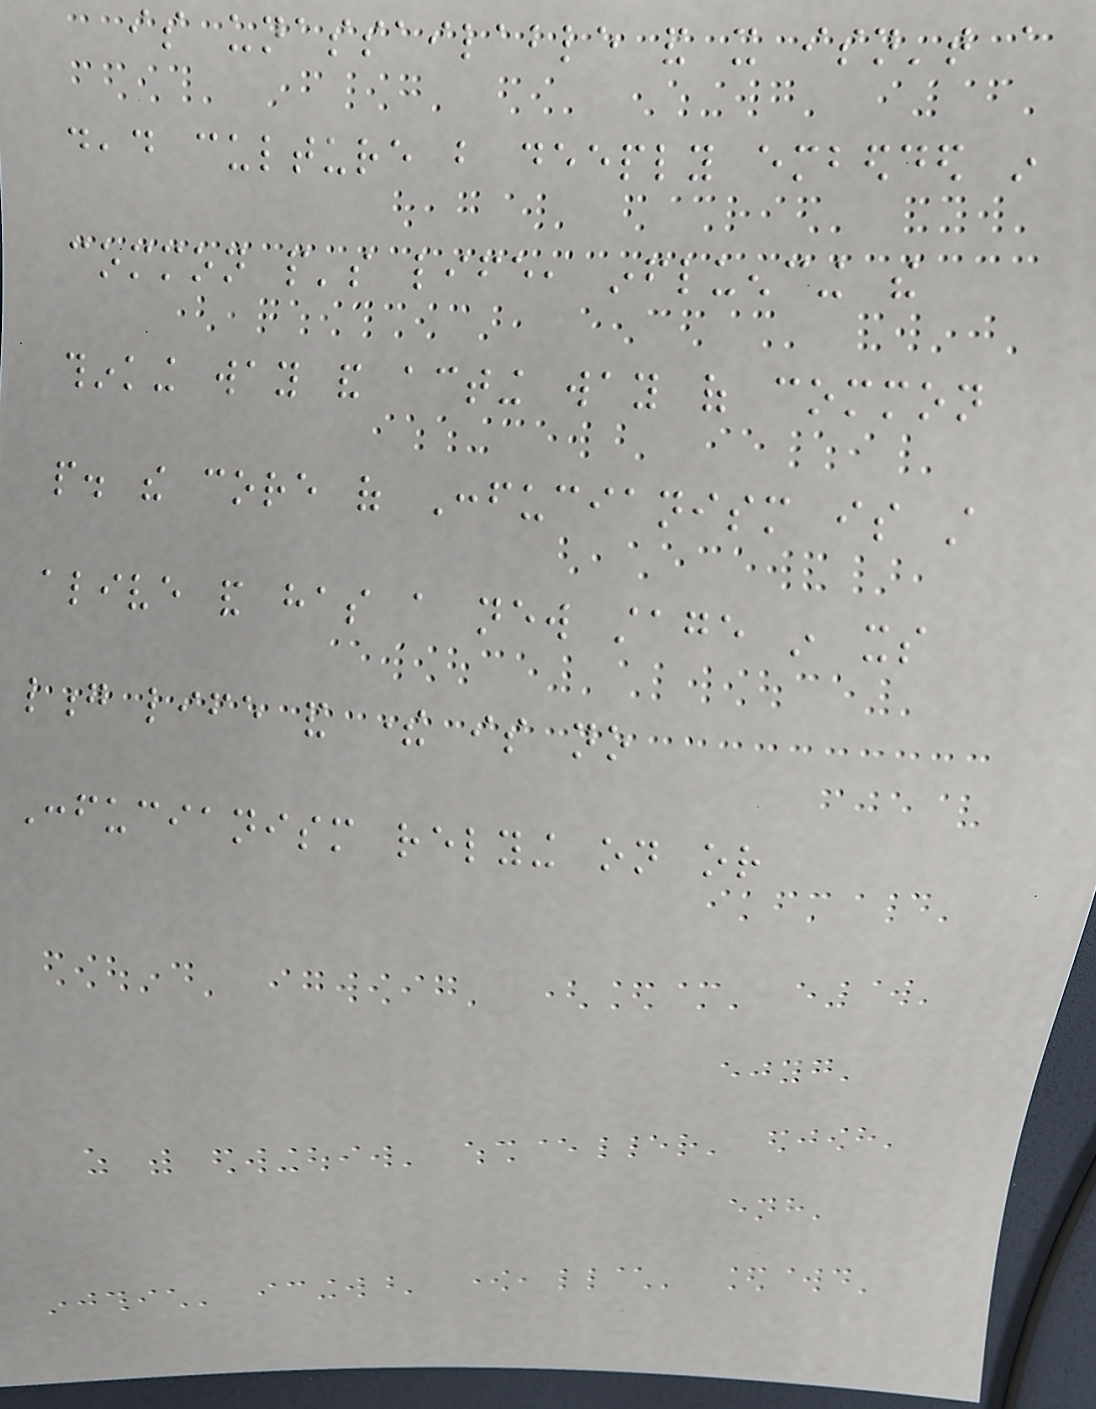is unassailable and it isn't a
dead culture but deeply embedded in
common people's life, influencing the
thinking way and acting way of common
people. the core of Confucianism is still
alive and has a new stage in its
long life and there is no
Confucianism relying on or
